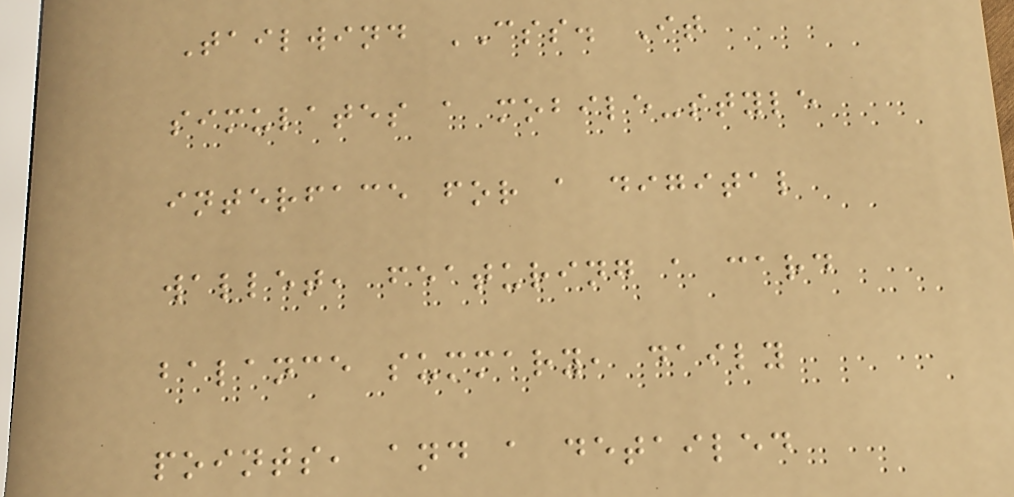Tailwind CSS. It
simulates a mobile-style
interface for a digital
wallet, featuring a card
balance summary, daily
points, and a detailed
